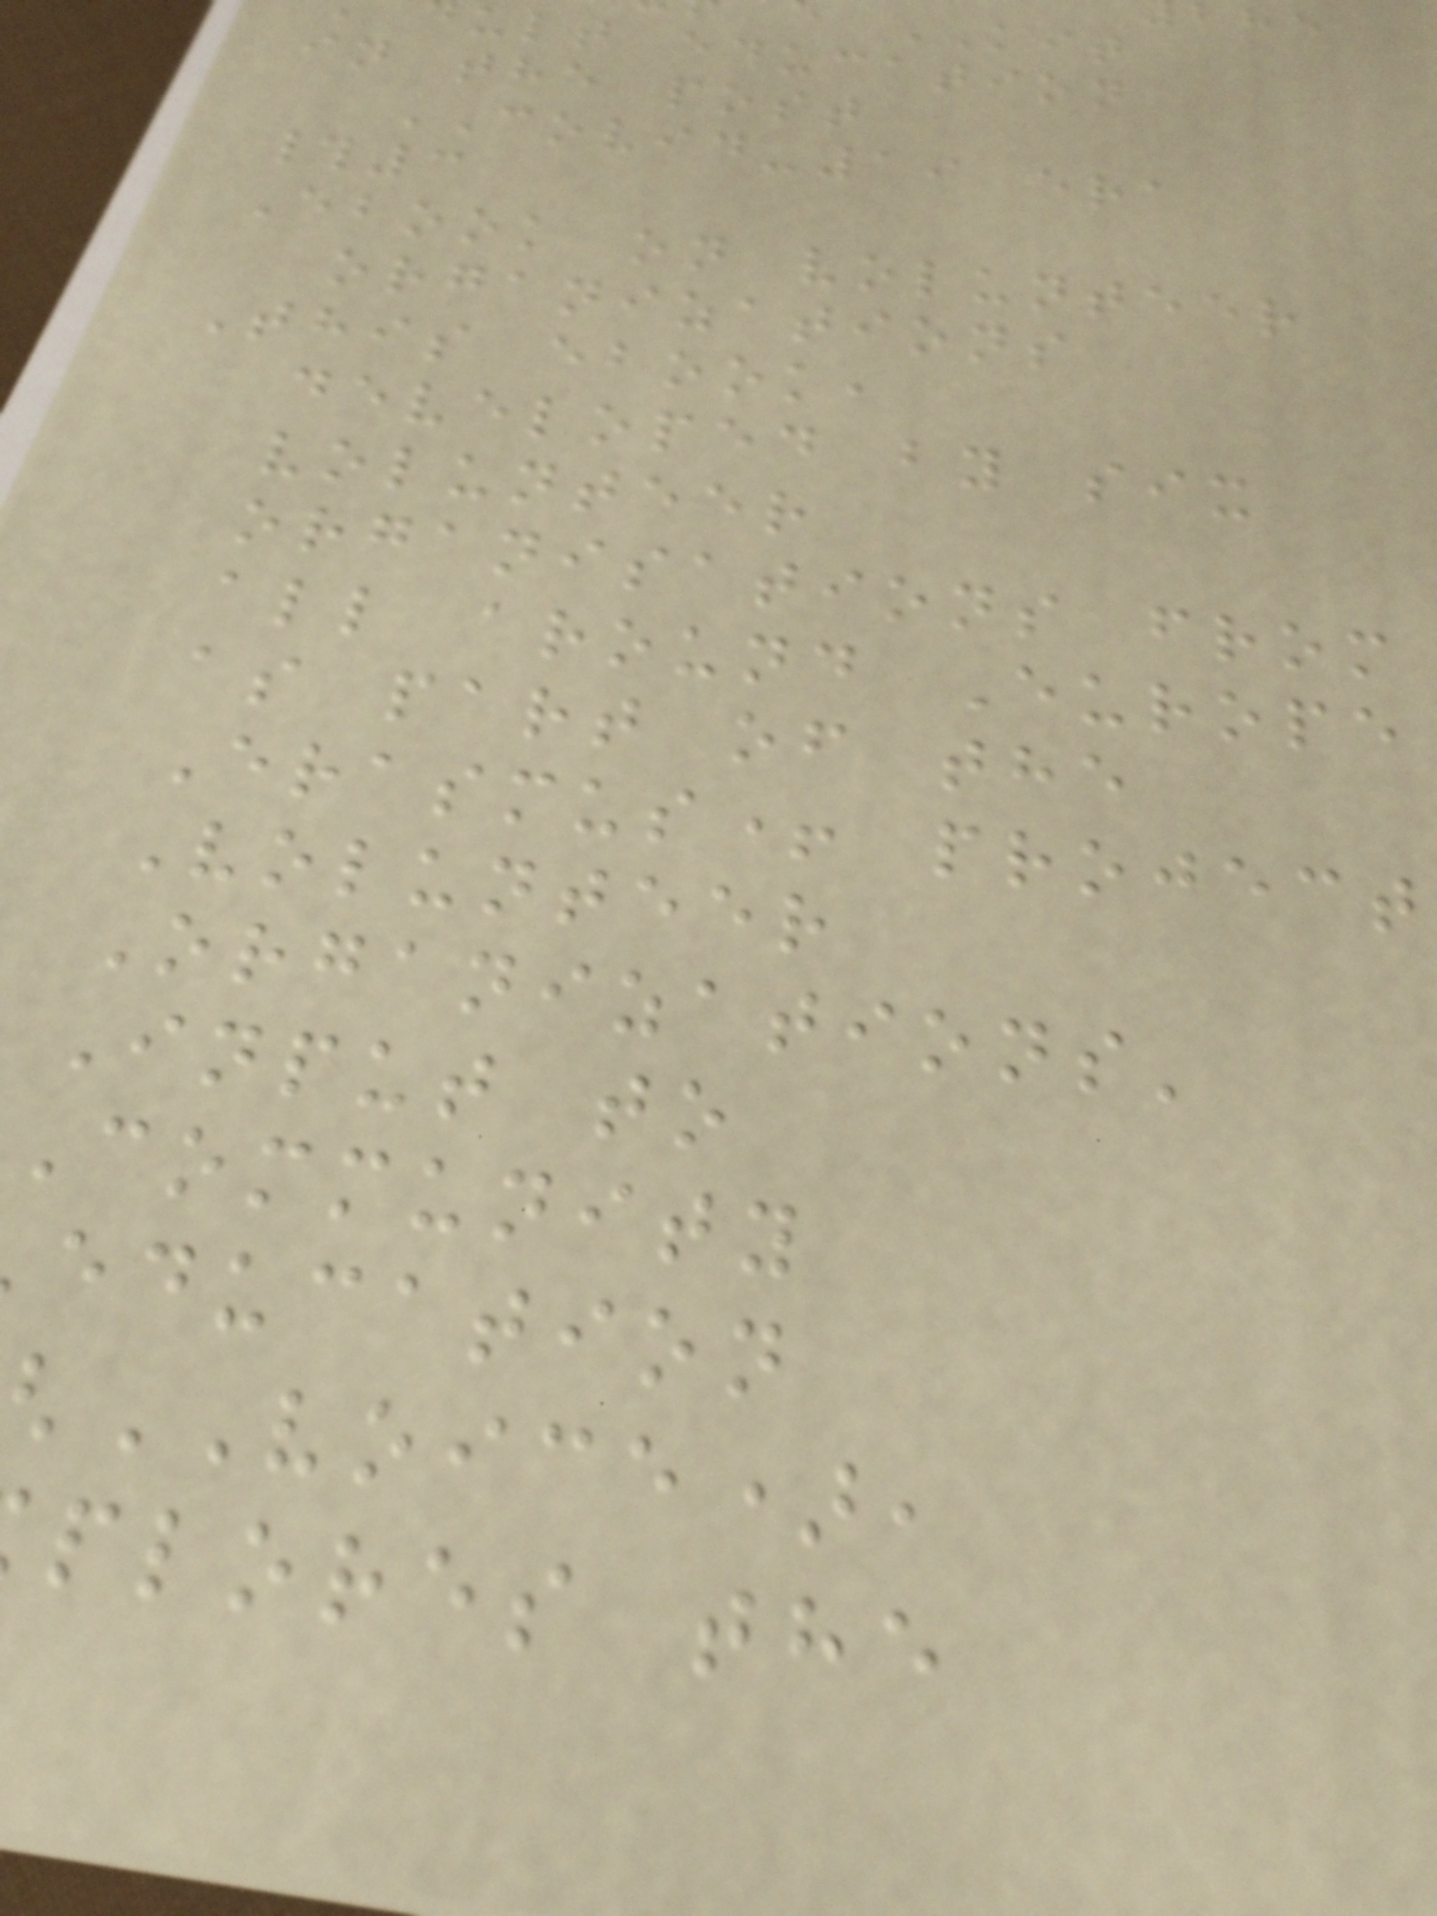KIT
ult education
in the post
COVID-19 era
#3
Ebook on volunteer
organizations
This ebook,
developed by six
volunteer
organisations from
all around Europe
as part of the
Erasmus+ project
Volunteer
Organizations'
Input to
Community
education
VOICE),
plores the
